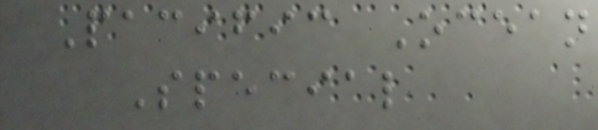Pacific Ocean
Special
